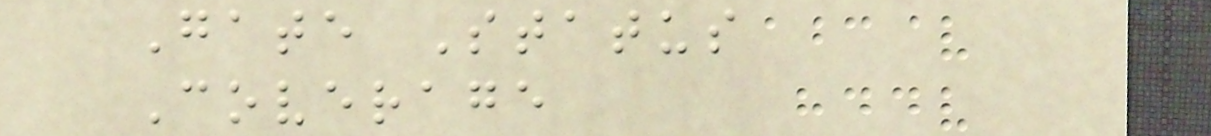Gate Status
Coverage
